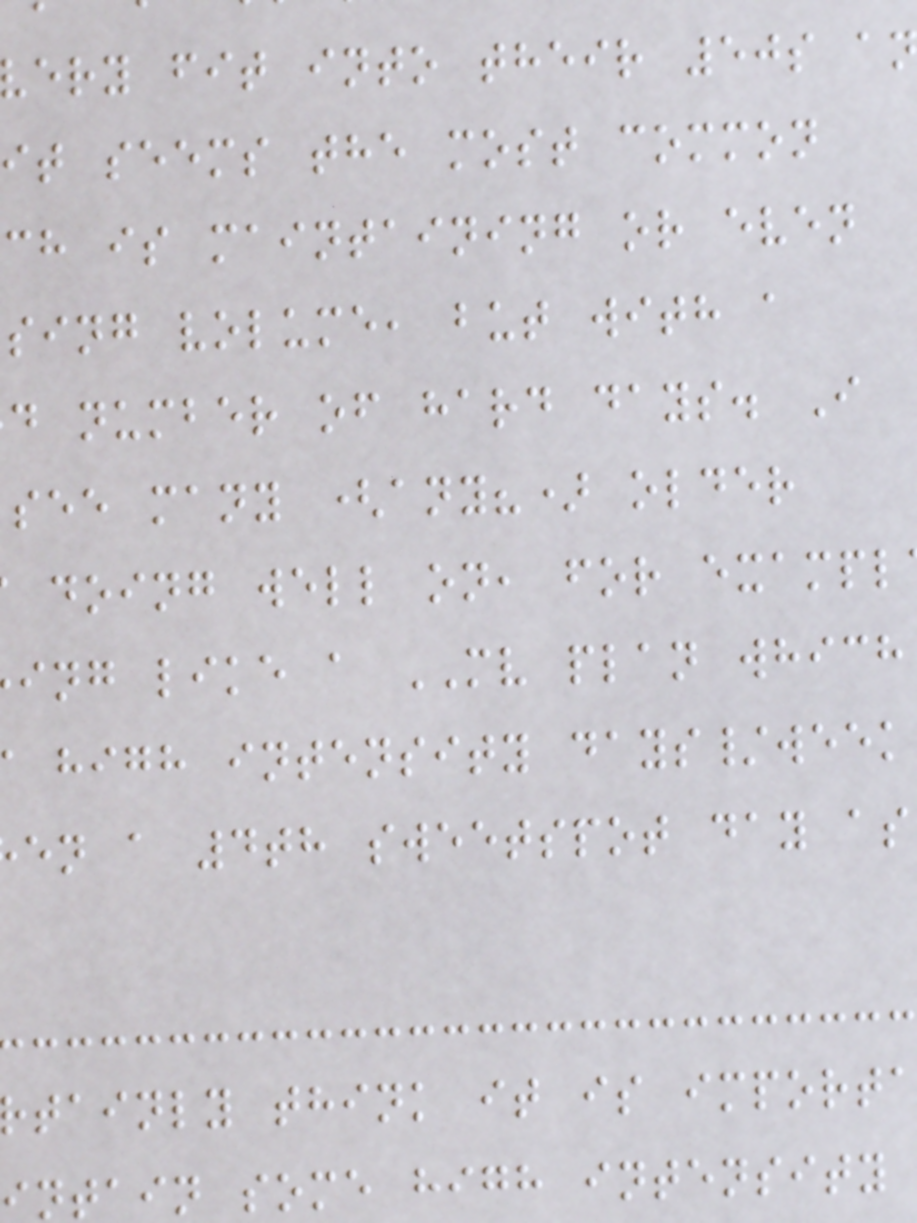very fit into their 50s a
it seems the most common
ch is maintaining or even
sing volume, but with a
d number of hard days. I
see many (any?) older
doing well on, for exampl
ing like a MV plan which
high intensity days/week
en a 4th sweetspot day as
tainly think it is importa
intain some high intensity
